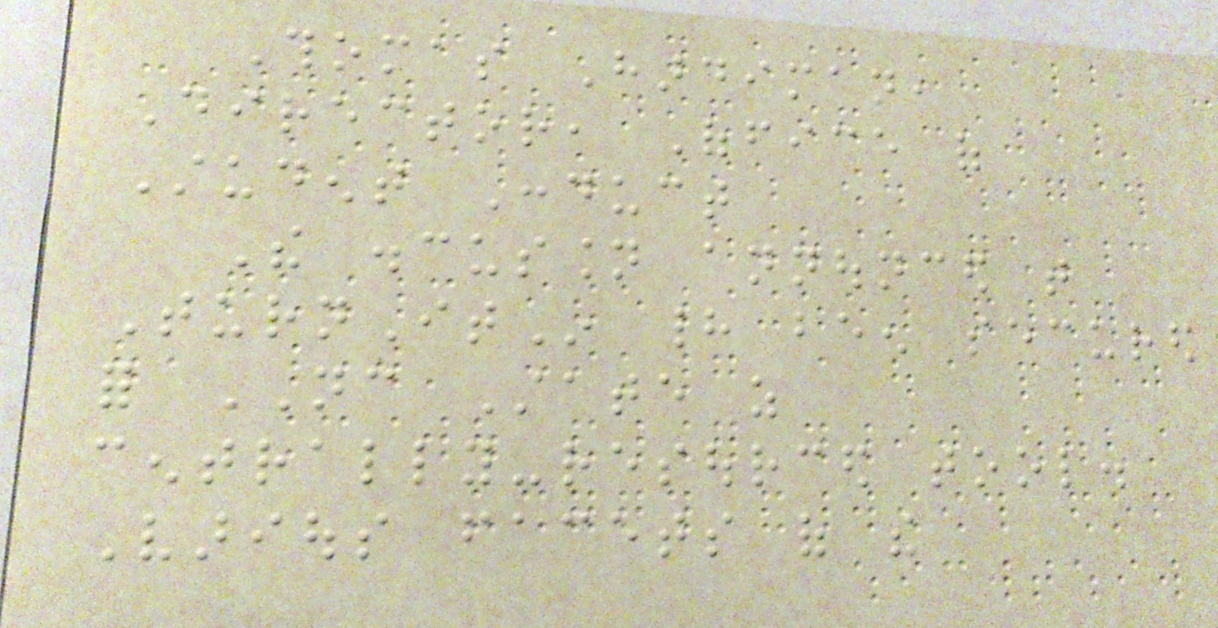Thomas Hardiman,
Director, Office of
Student Conduct
The discussion announced that
TurnItIn had been secured
for NC State as
centrally-resourced tool.
Various facets of the
